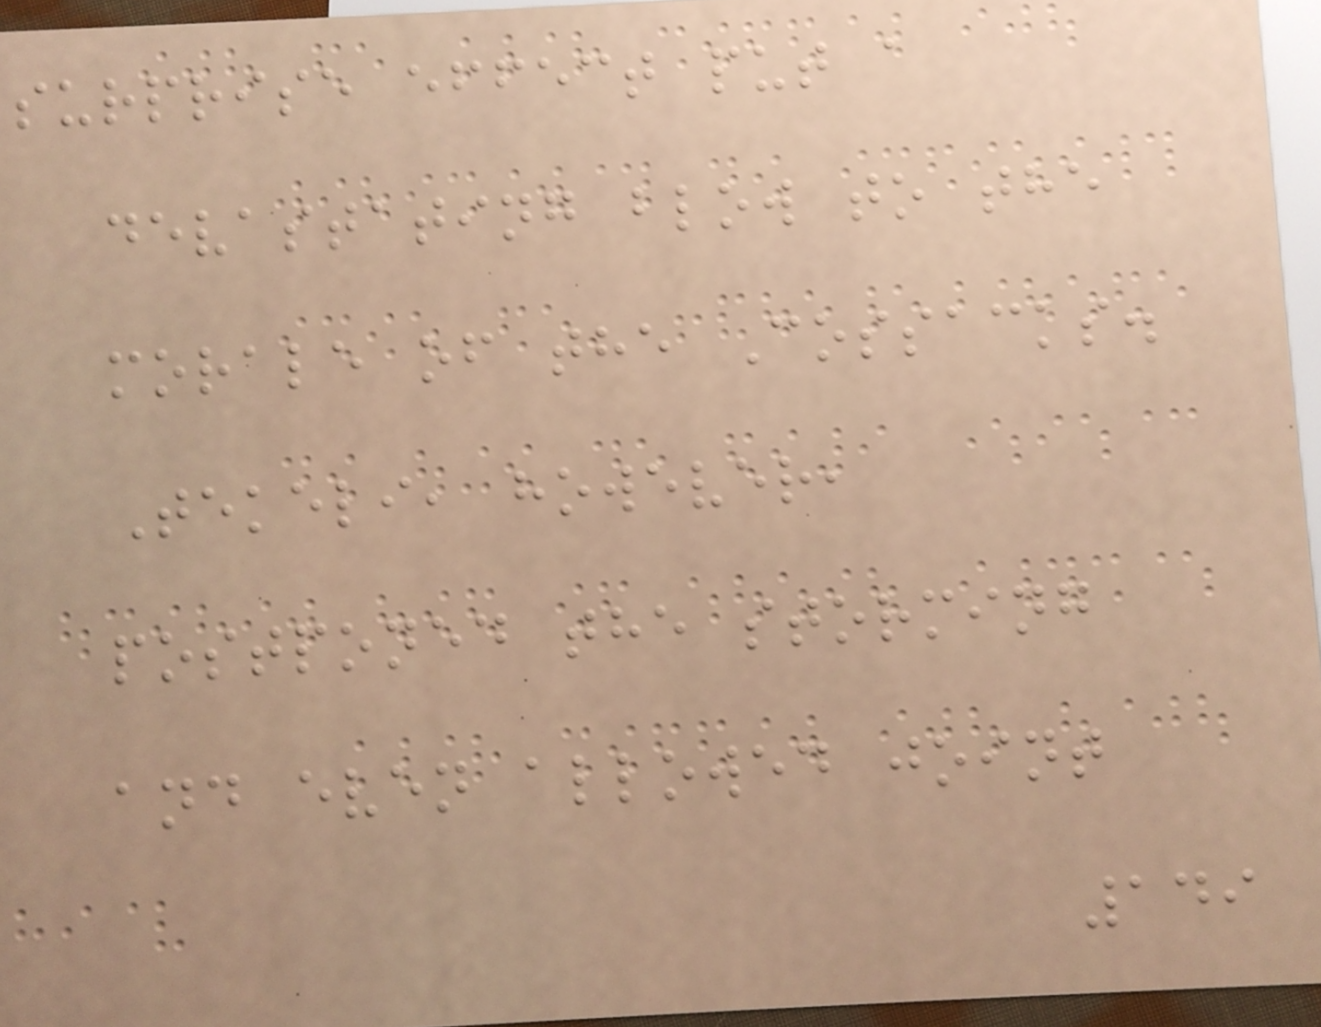surprise effect put a
devastating blow to the
morale of the Cossacks.
Tekeli, however,
postponed the storming
and even allowed joint
149
